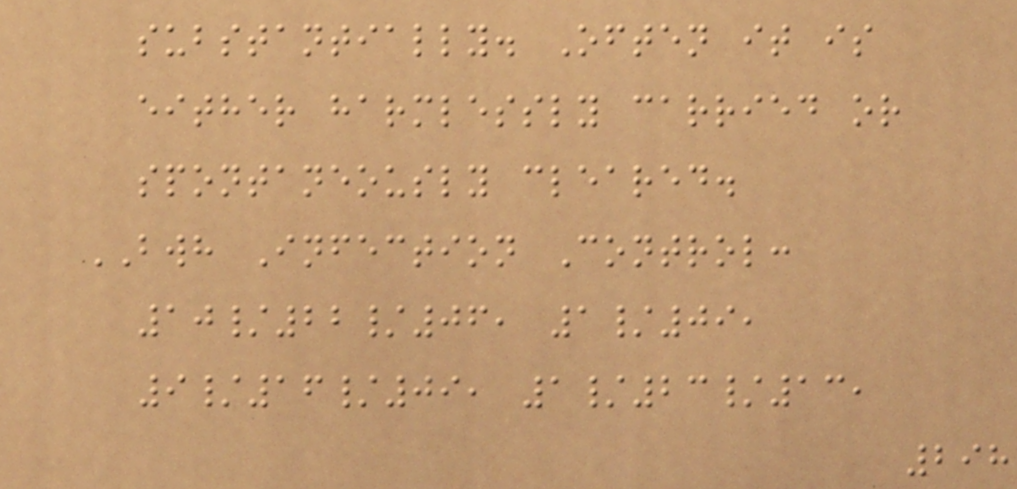substantially. Often it is
either harmlessly carried or
spontaneously cleared.
BWH Infection Control:
10/22/06, 1/09,
9/16/09, 1/23/13,
298
